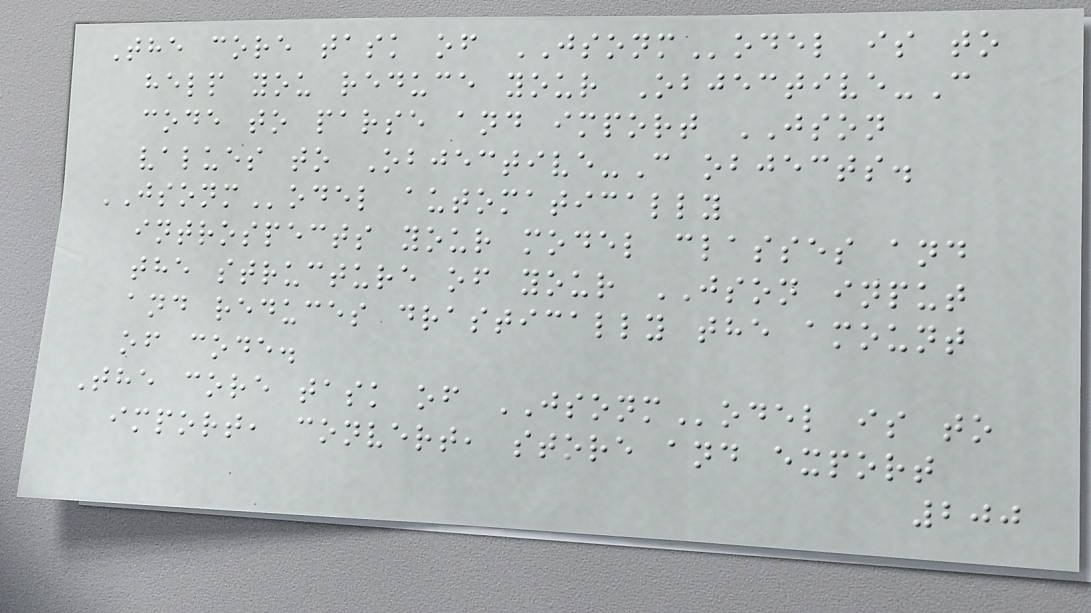The core task of JSONModel is to
help you reduce your Objective-C
code to parse and import JSON
values to Objective-C objects.
JSONModel automatically
introspects your model classes and
the structure of your JSON input
and reduces drastically the amount
of code.
The core task of JSONModel is to
import, convert, store and export
200
